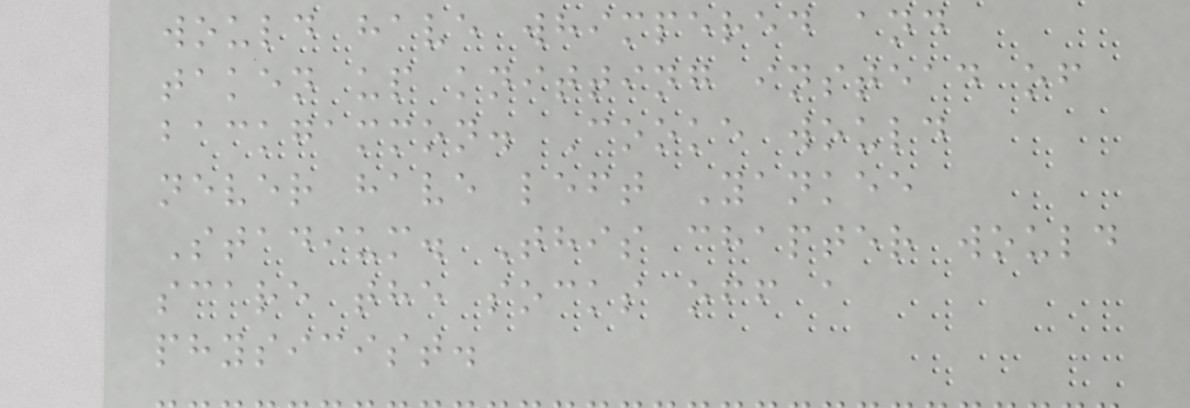would have whimpered and
taken up knitting instead of
backgammon. Cooke would
never have left Yankee
Stadium. This chapter would
scare the socks off a
physicist.
